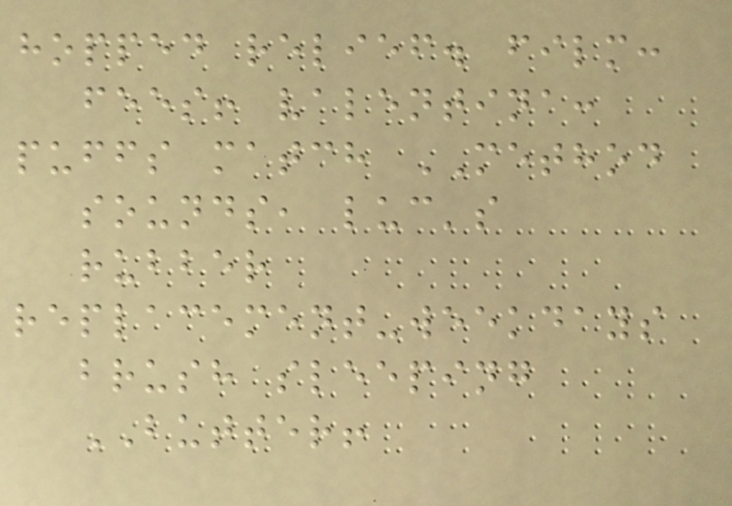hopped relief. film:
fees! valentina:
puffs match METHOD
sounds, luc's
rubber
replacement-weekdays
brush sleeping
BUTTER!
